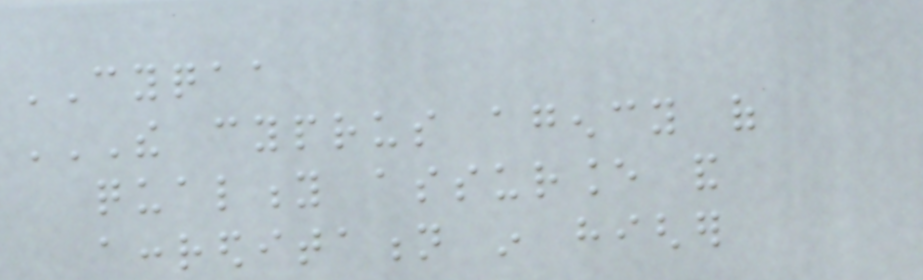CYQAA
THE CYPRUS AGENCY OF
QUALITY ASSURANCE AND
ACCREDITATION IN HIGHER
